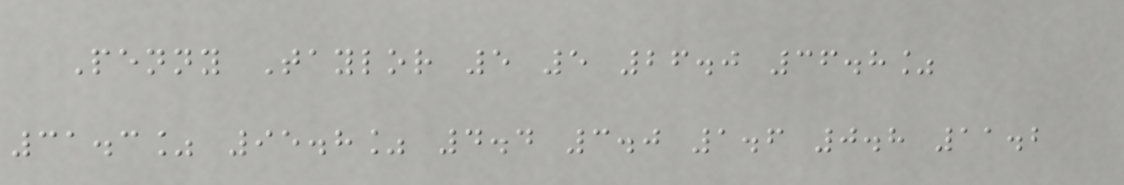Penny Taylor 5 5 26.0 36.8%
31.3% 95.8% 4.4 3.0 1.6 0.8 11.2
